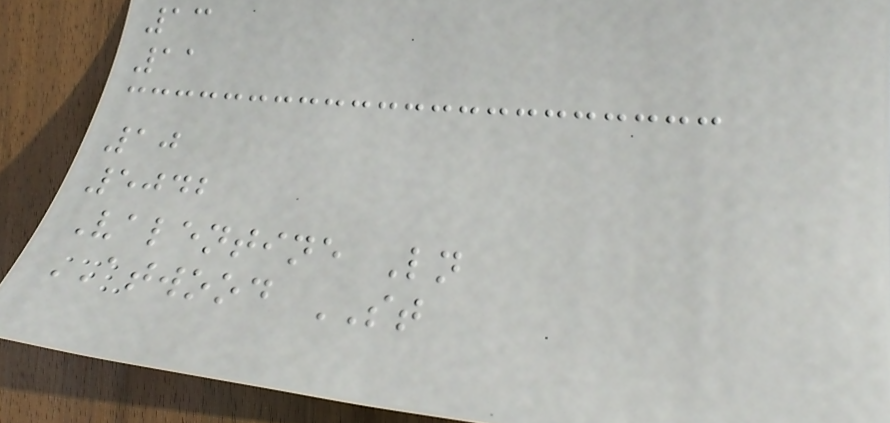13
11
10
5042
Valentine Ln
ATWOOD ST
